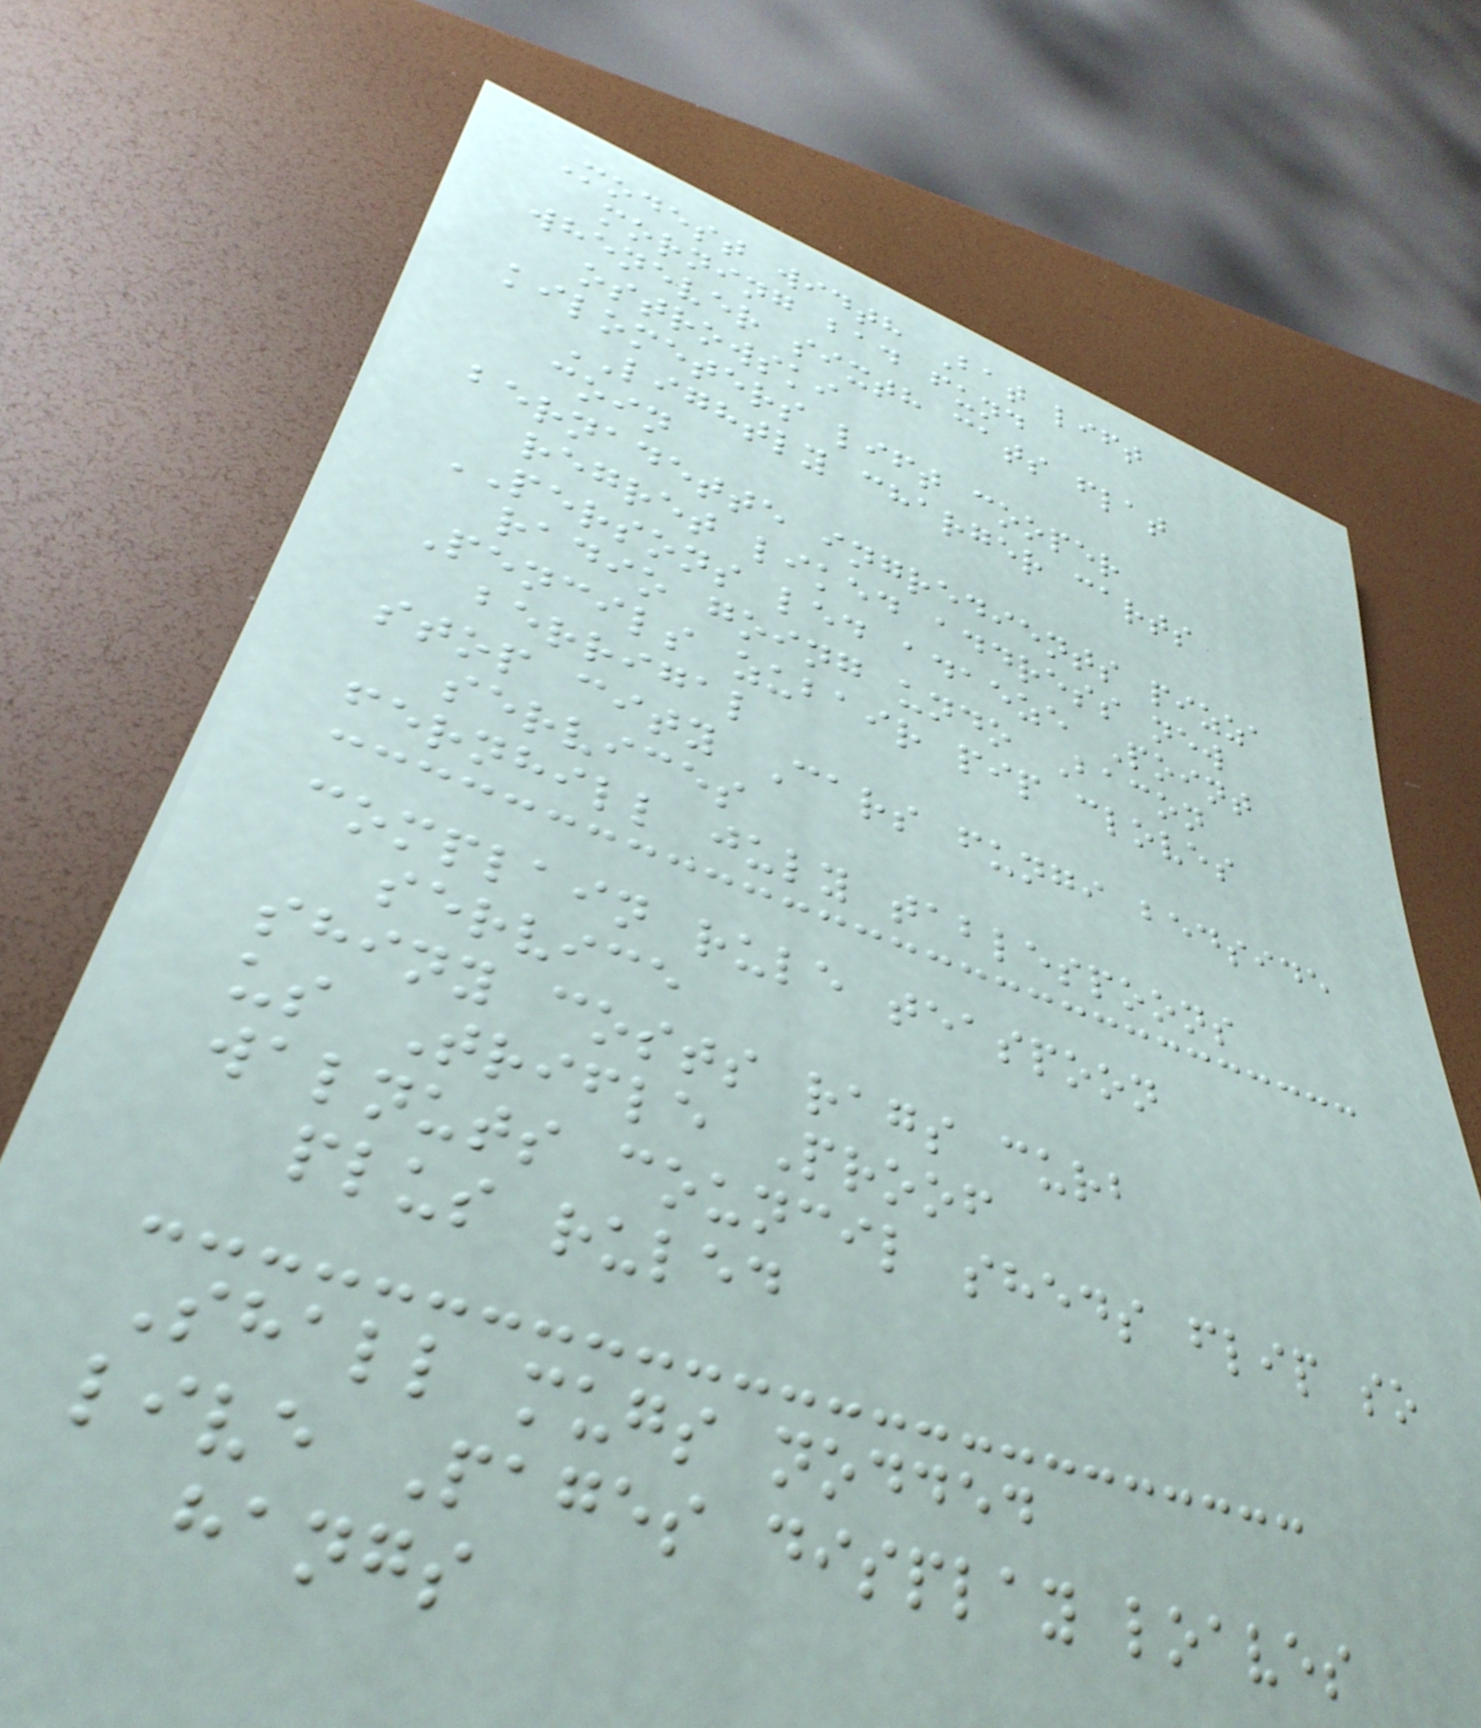Modest width Bat lift
morning bad fund
whenever sixth cats flat
ostrowski
kilometers lift cooper
LIGHTLY charger carts
coin
bernadette ingredients pizza
regret liked address new
PERSONS led adaeze Point
radio going undo Bacon
Pencils zubair pip cloves
berrigal
stop city Cars fungi bedside
services
fernhill july tablespoons
complain rule teaspoon
service
shiny costs rags curb
us Trifle Proof
walnuts council sheds flip so
plus ruled
Shall mugs nodded
live Pages display loaves
hangs
